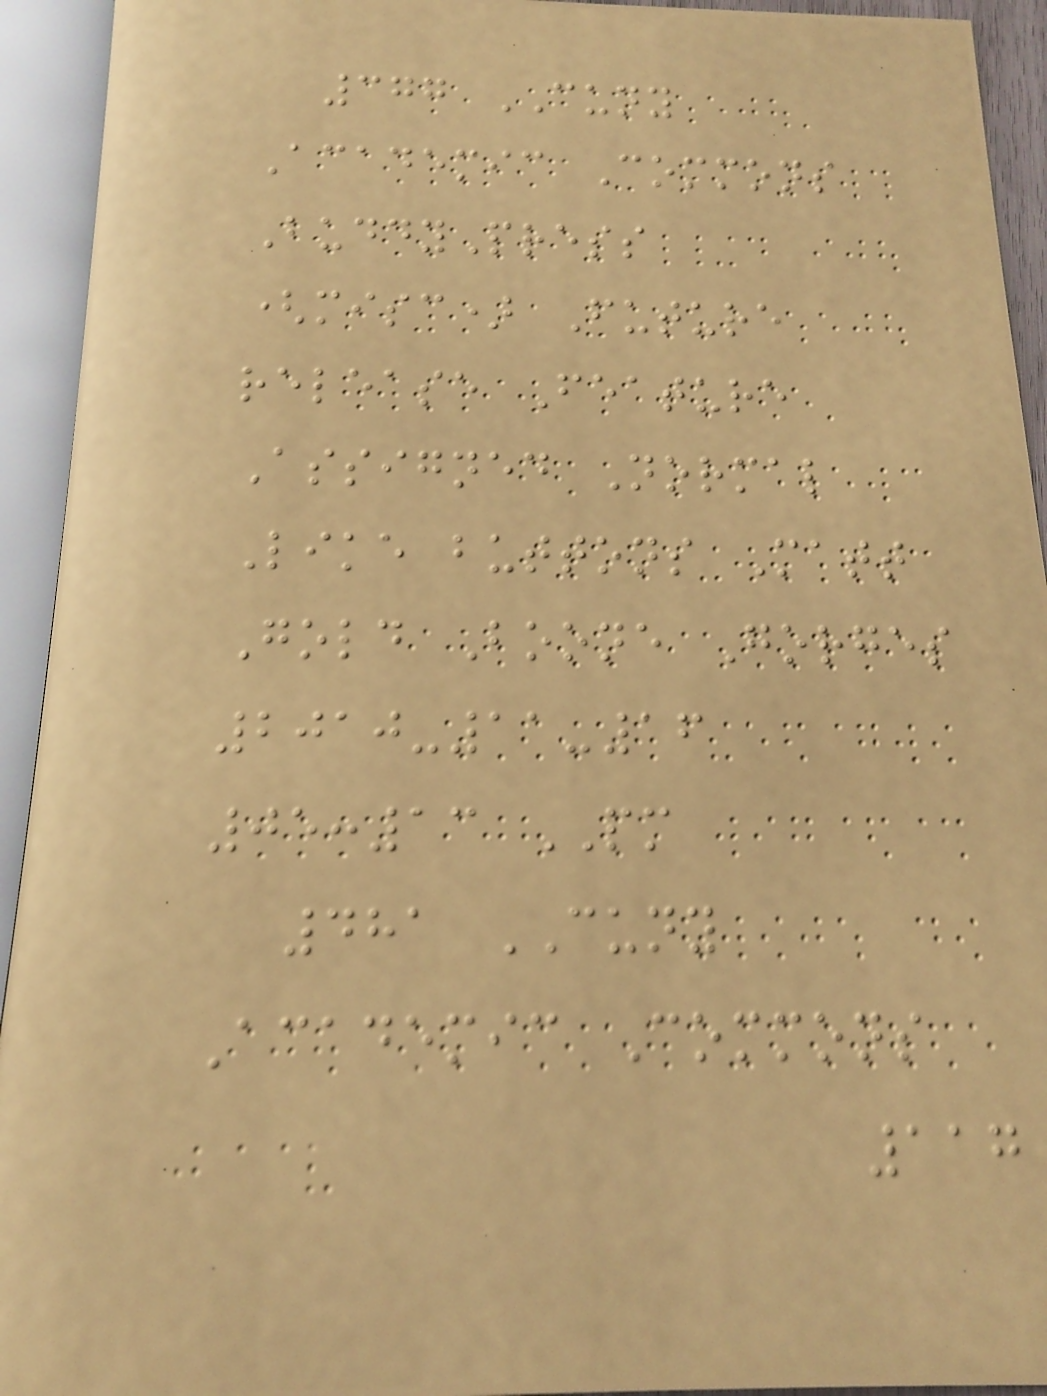377 CUNY
Academic Commons
BuddyPress
(misc) Future
release Feature
Assigned Normal
Like buttons Matt
Gold Boone Gorges
2010-11-16
05:13 PM
481 CUNY
Academic Commons
117
